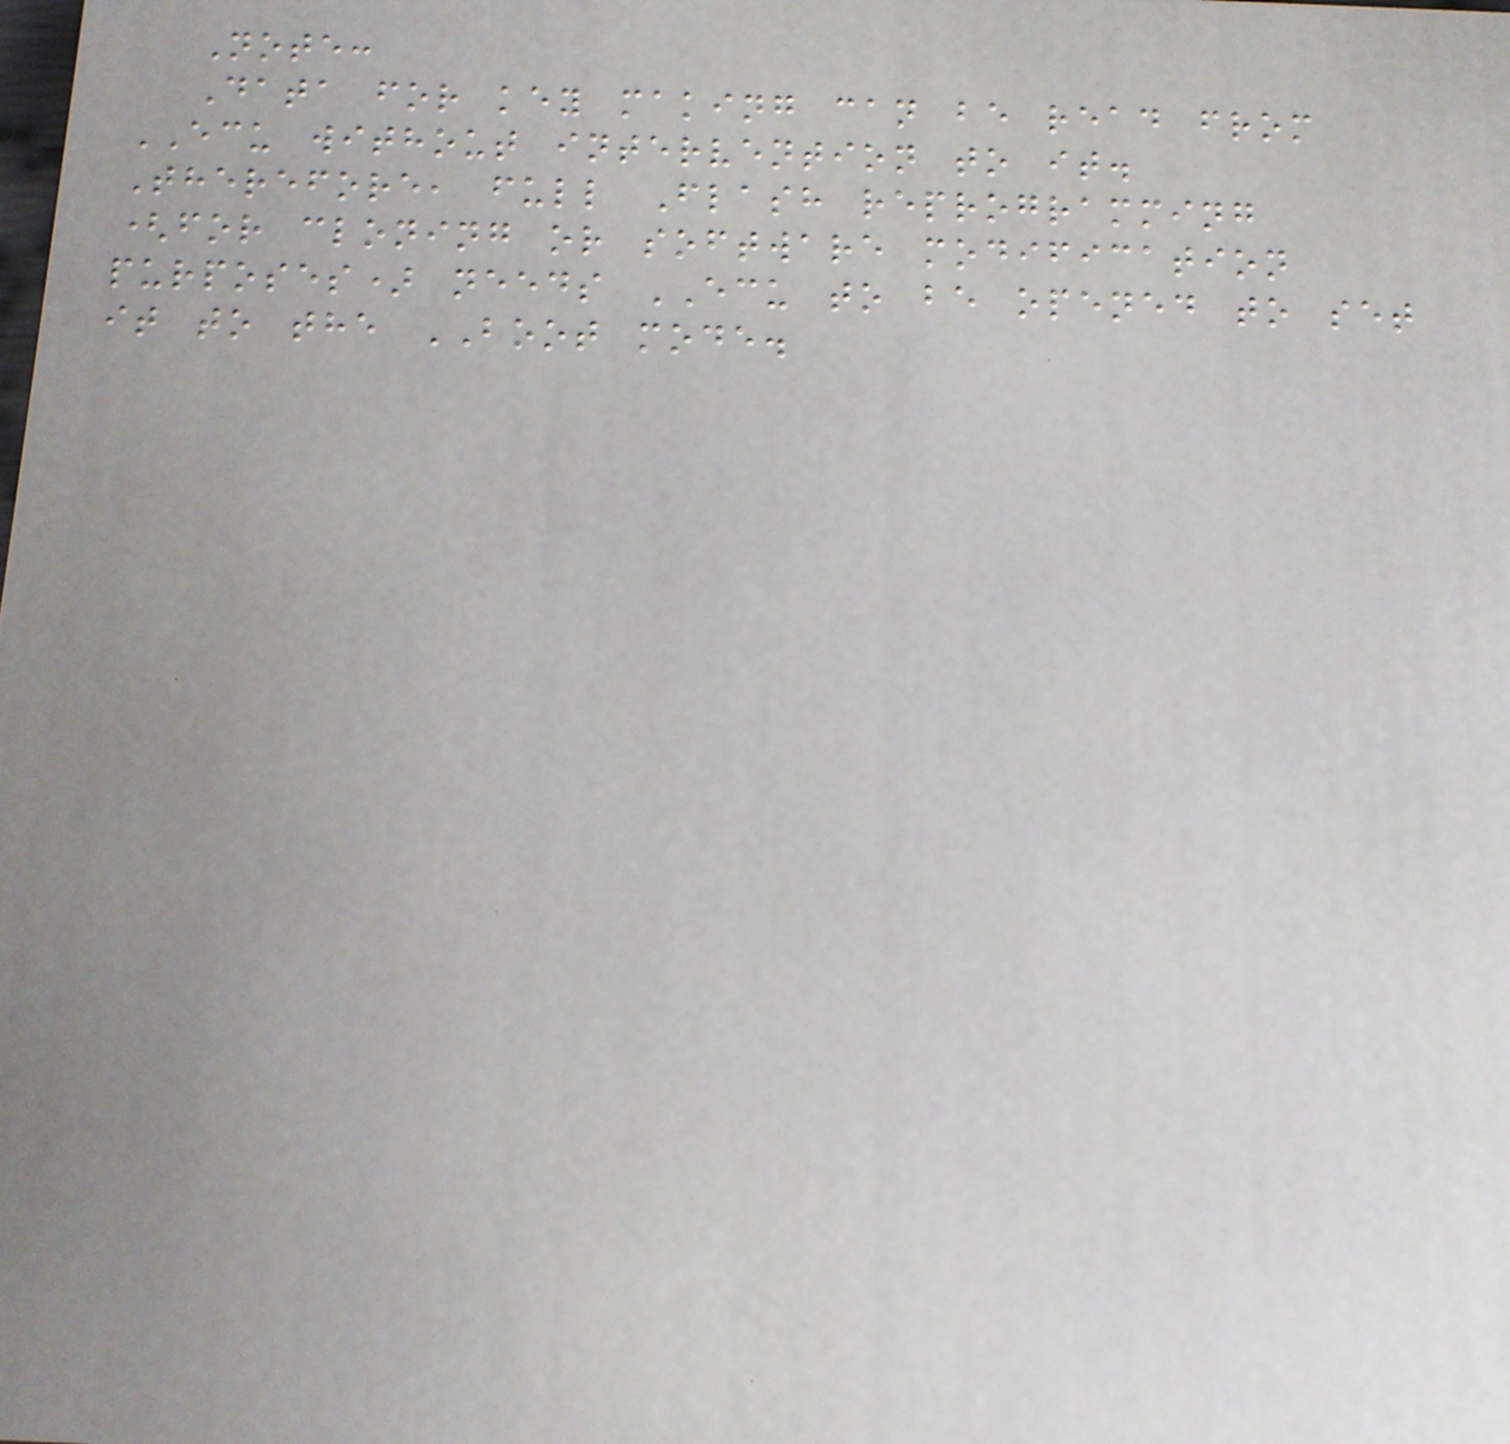Note:
Data for key making can be read from
ECU without intervention to it.
Therefore, full Flash reprogramming
(for cloning or software modification
purposes) needs ECU to be opened to set
it to the BOOT mode.
